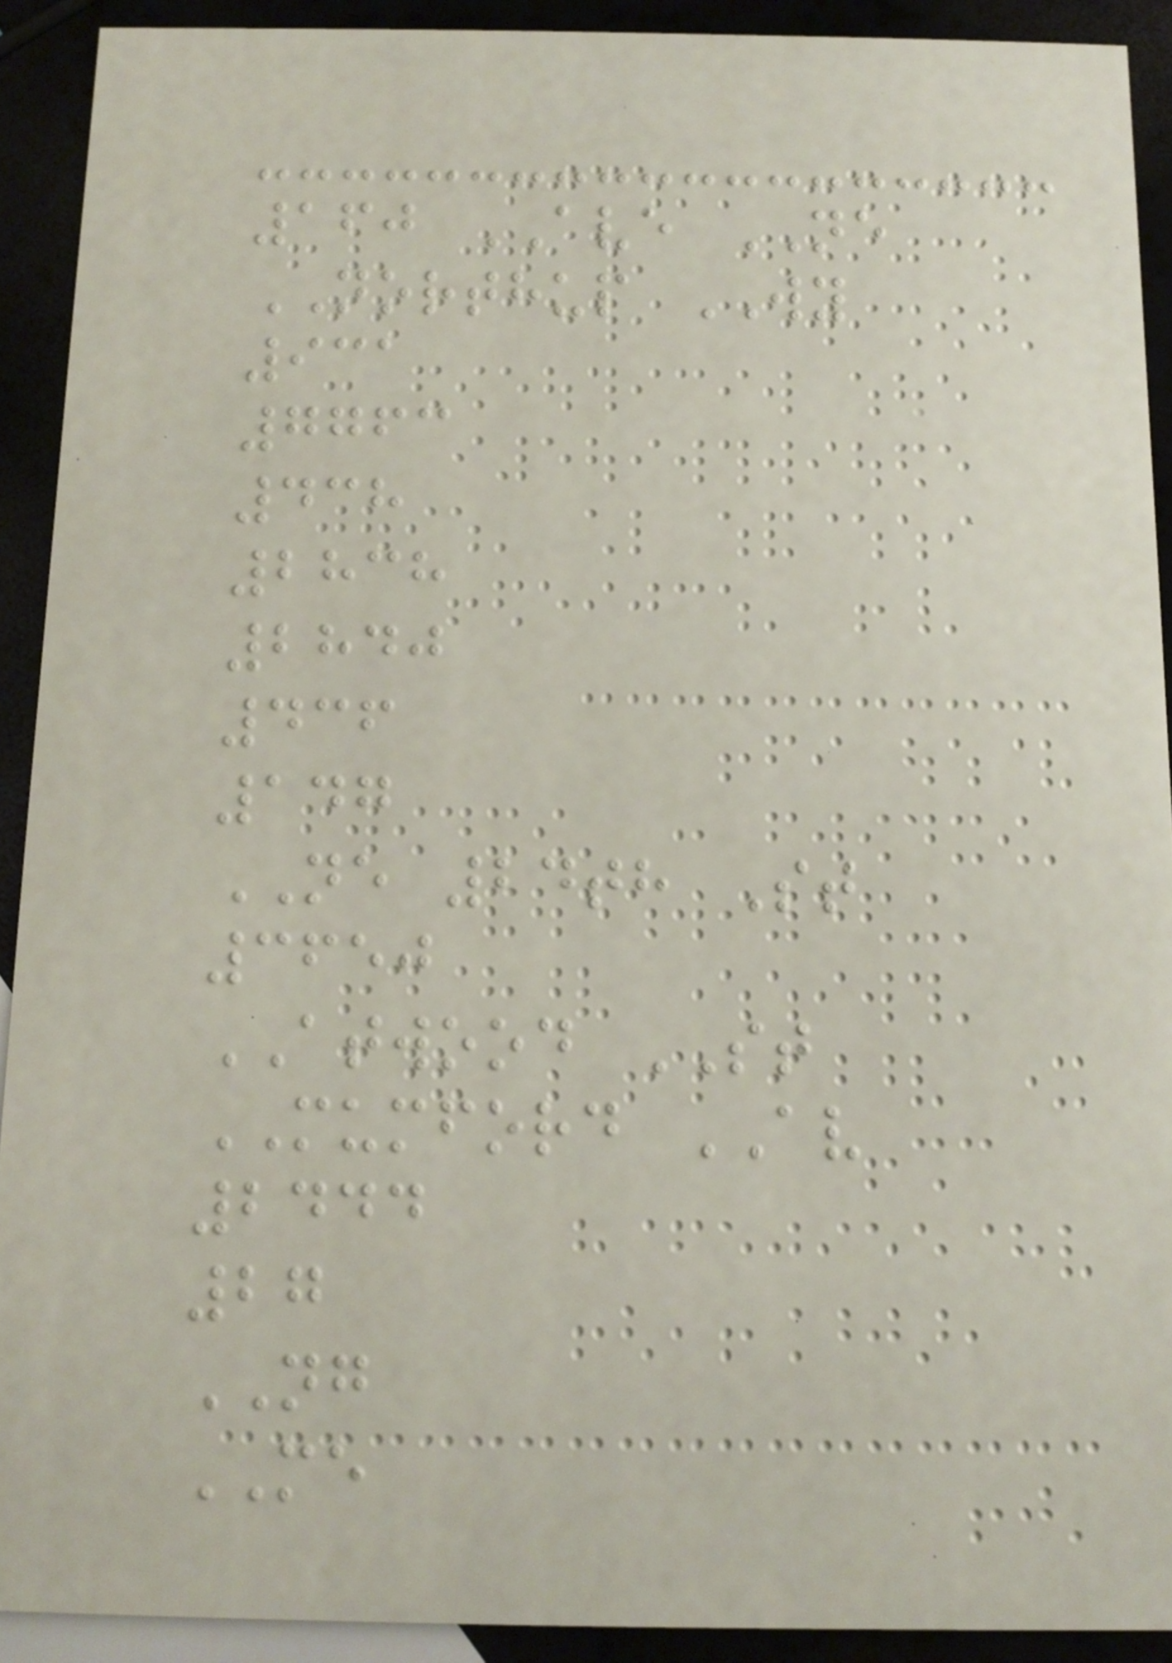160 AVE NE
NORTHUP WY
931
7763
438
2838
2840
436
147
NE 24th St
3650
ATWOOD ST
MUMFORD AV
2444
27
NG
ME
